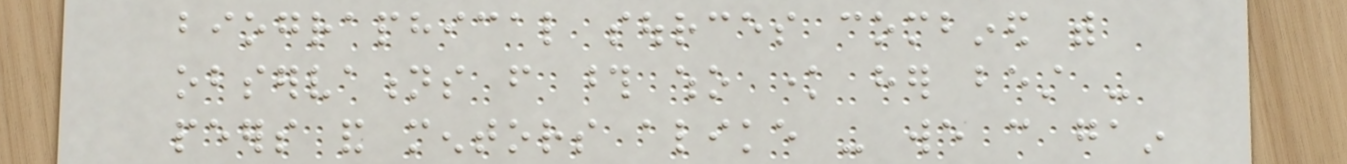biographical sources combined with
observations from those who know her best -
peers and mentors alike - we can gain
